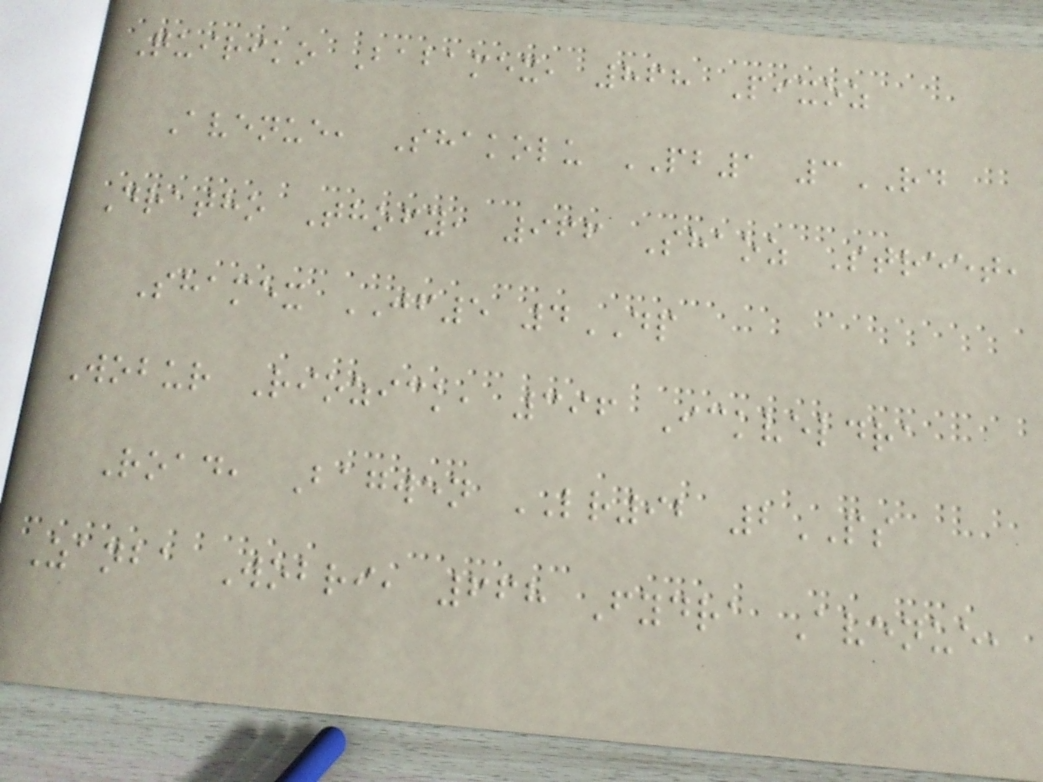Quiriko Babamex, 868 Pixoz
Avenue, Shakolu PB1 3RD
Dratho Thofy, 966 Shaoz Street,
Shamex JF5 4DP
Wobur Riozick, 396 Ickveldra
Road, Bagwen LR92 2PS
Zanba Wobri, 668 Fydra Avenue,
